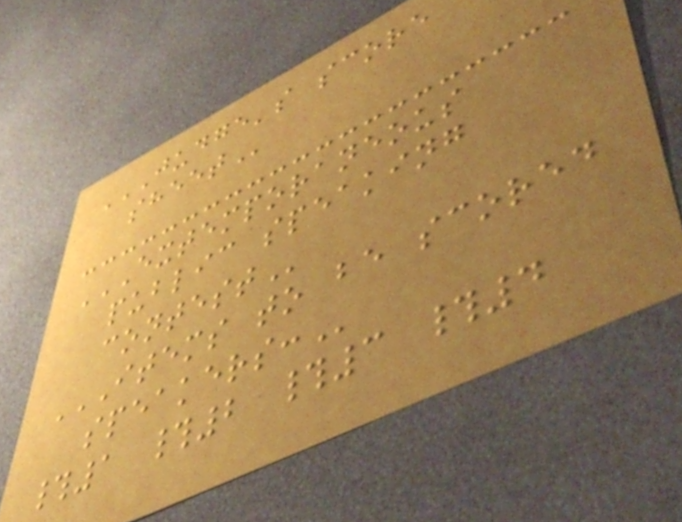JUDGE'S SCORE
SHEET
EXTEMPORANEOUS
PUBLIC SPEAKING
CONTEST
ITEMS TO BE SCORED
SPEAKERS:
#1 #2 #3 #4
